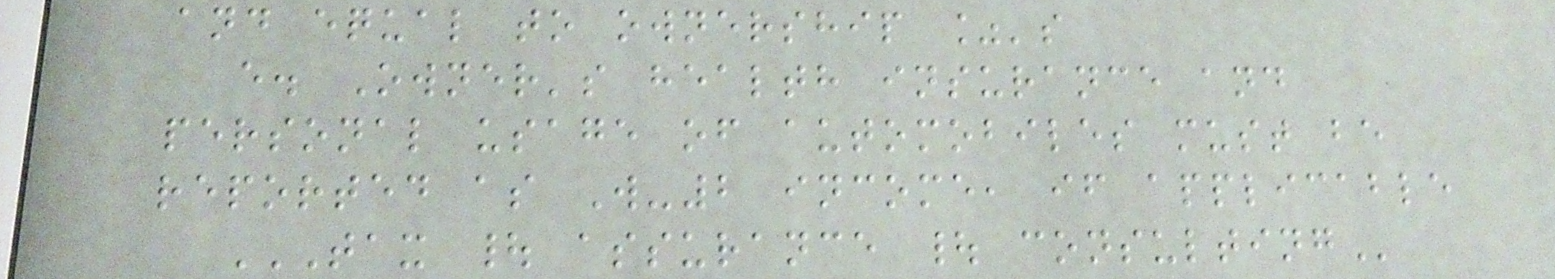and equal to ownership %'s
e. Owner's health insurance and
personal usage of automobiles must be
reported as W-2 income, if applicable
TAX | ASSURANCE | CONSULTING
